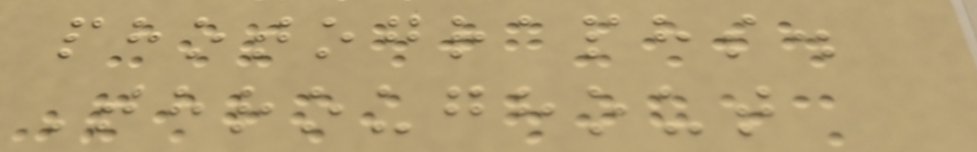photographs.
Throughout
